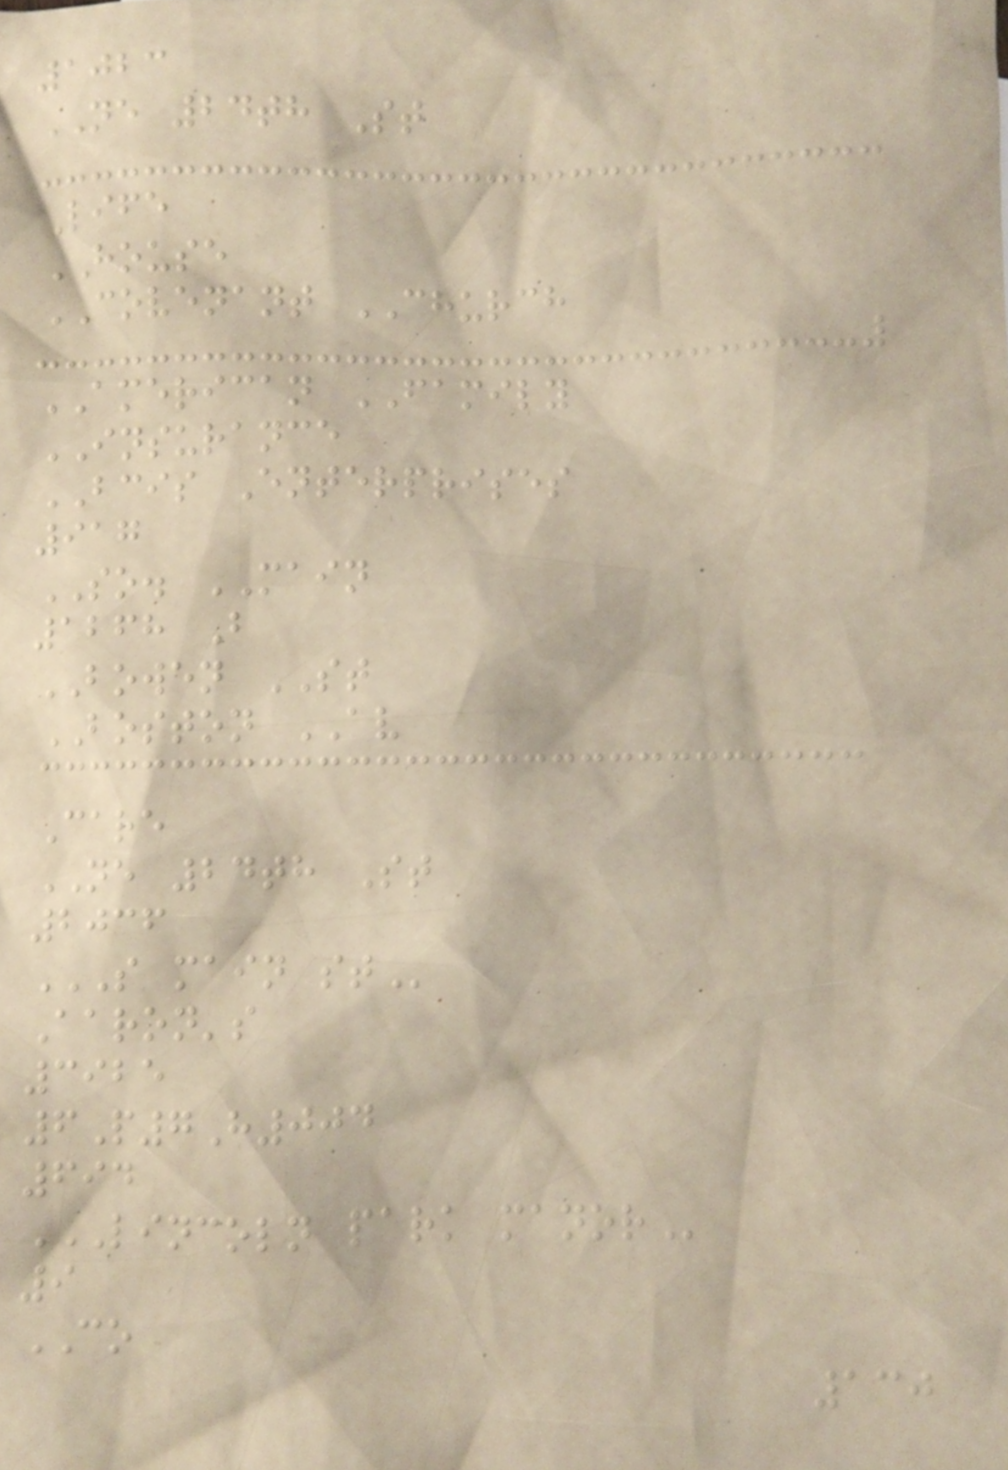1023
NE 24th St
Life
HOUSE
COVENANT CHURCH
AMERICAN FAMILY
INSURANCE
BCIS Enterprises
917
SO. MAIN
1268 B
BOWEN ST
BOSTON AV
Care
NE 24th St
2036
S MAIN ST
Aaron's
3925
6P7H004
694
LINCOLN PARK MANOR
9
CO
130
